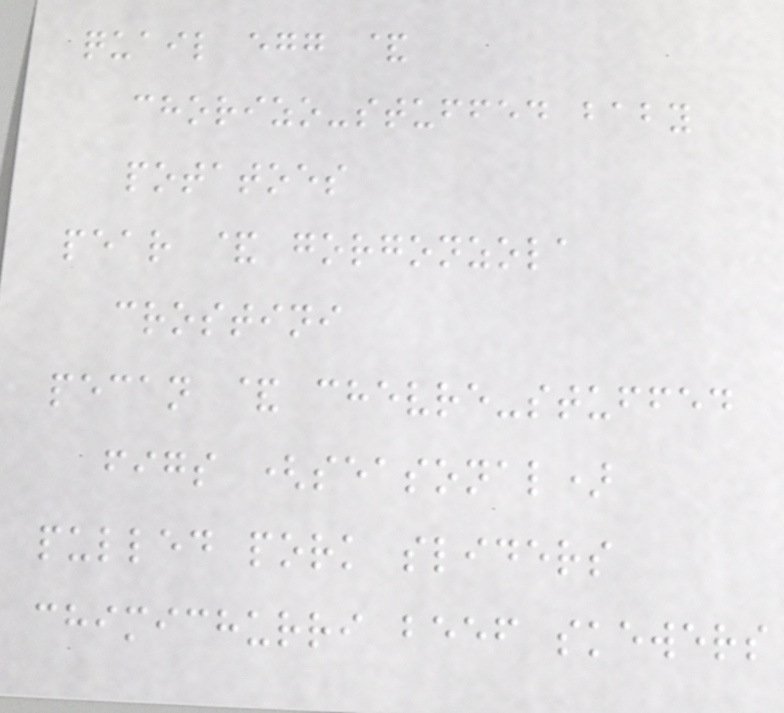quail egg &
chorizo-stuffed baby
potatoes
pear & gorgonzola
crostini
pecan & chevre-stuffed
figs (seasonal)
pulled pork sliders
chimichurri beef skewers
